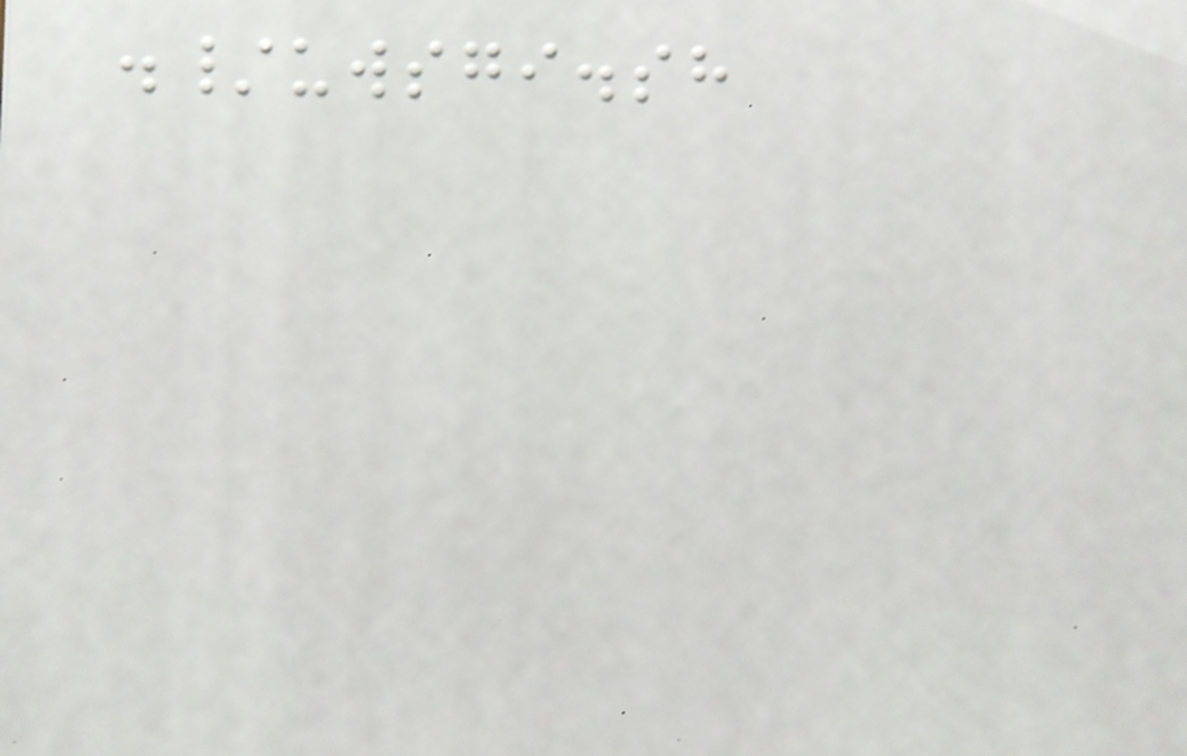./uwsgi.sh
